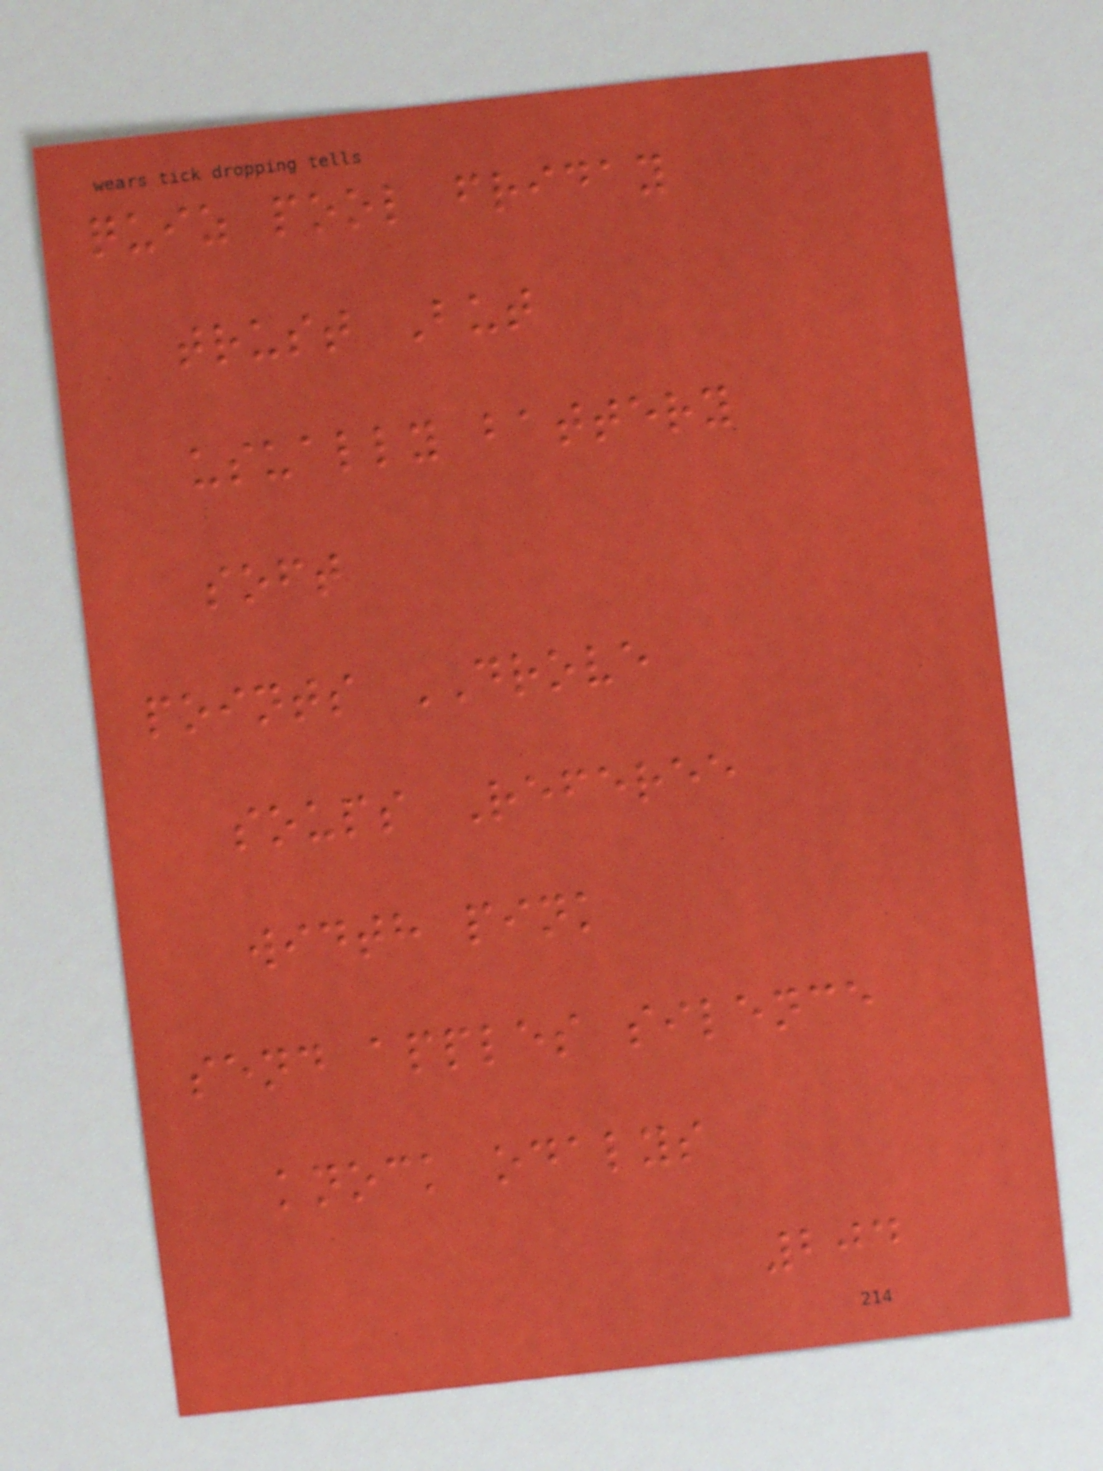quiz pool friday
trust But
usually battery
soft
points DROVE
soups Referee
width pink
send apples silence
knock odalys
204
